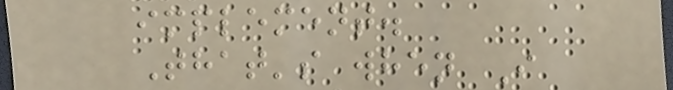implement.
That's when I
